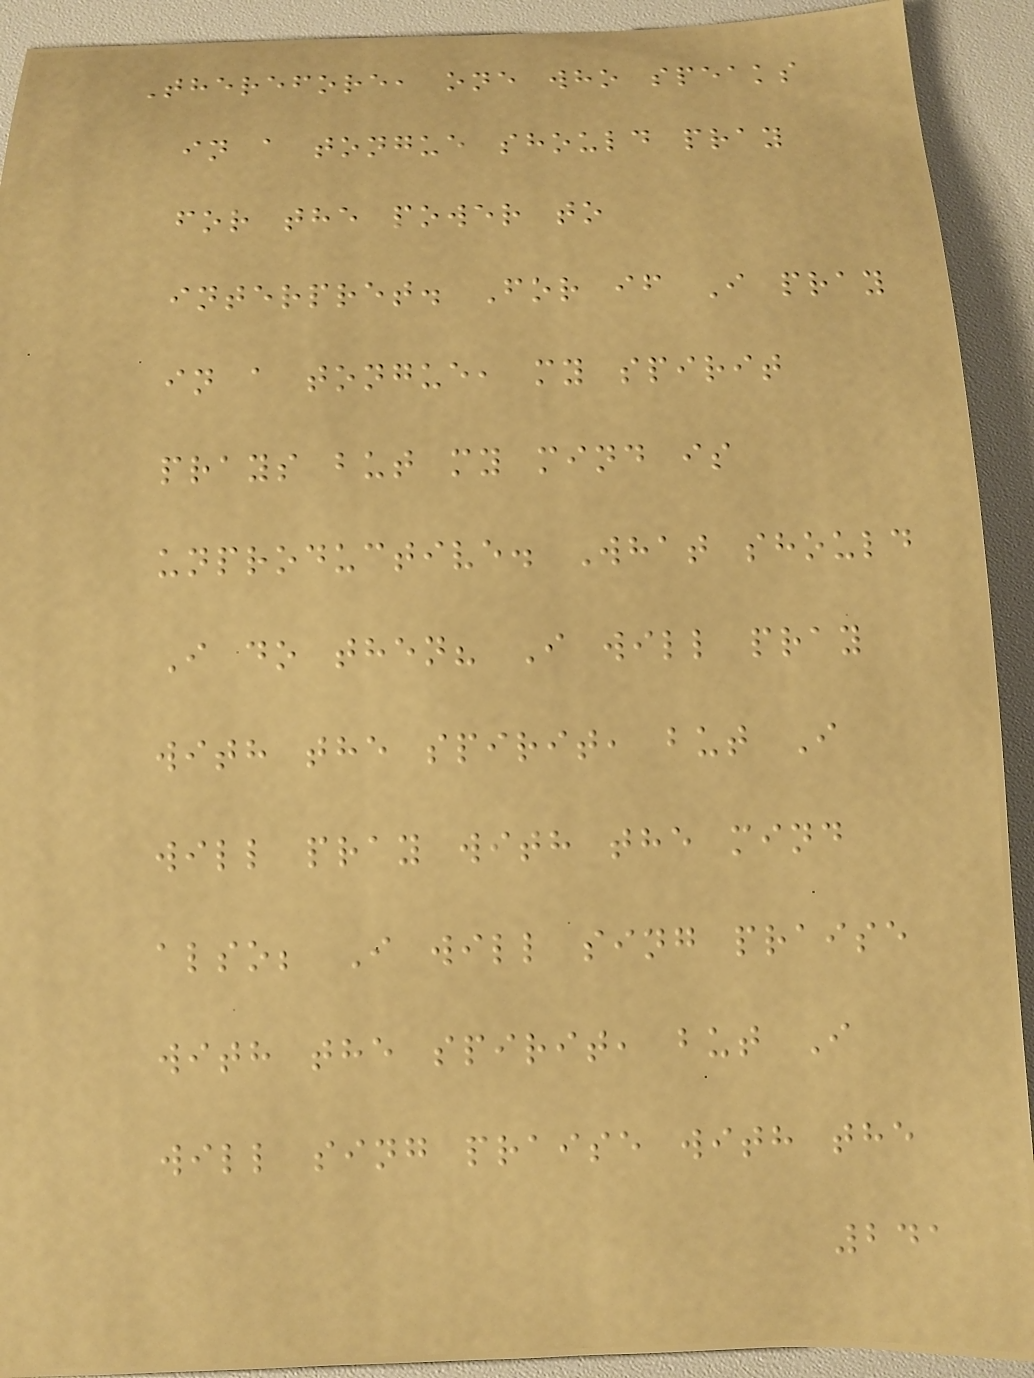Therefore, one who speaks
in a tongue should pray
for the power to
interpret. For if I pray
in a tongue, my spirit
prays but my mind is
unproductive. What should
I do then? I will pray
with the spirit, but I
will pray with the mind
also; I will sing praise
with the spirit, but I
will sing praise with the
241
